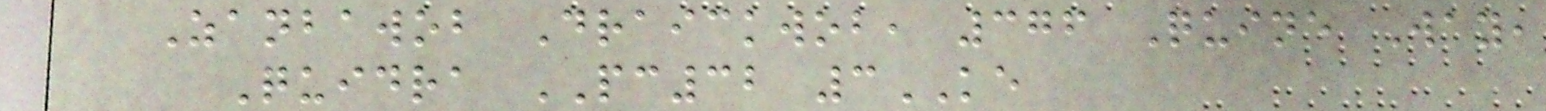Zanbawob Draickwob, 376 Quine Way,
Quidra PC32 3KE
